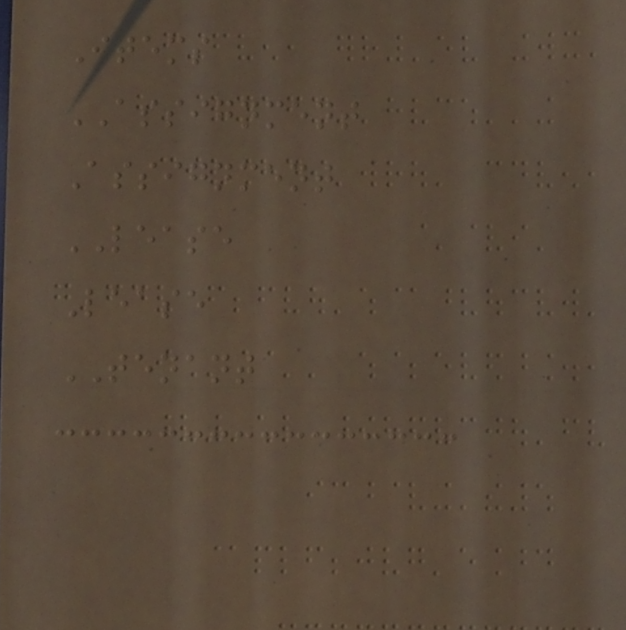Items
ASSIGNMENT
Assignment
LEASE
Lease
TENANT
